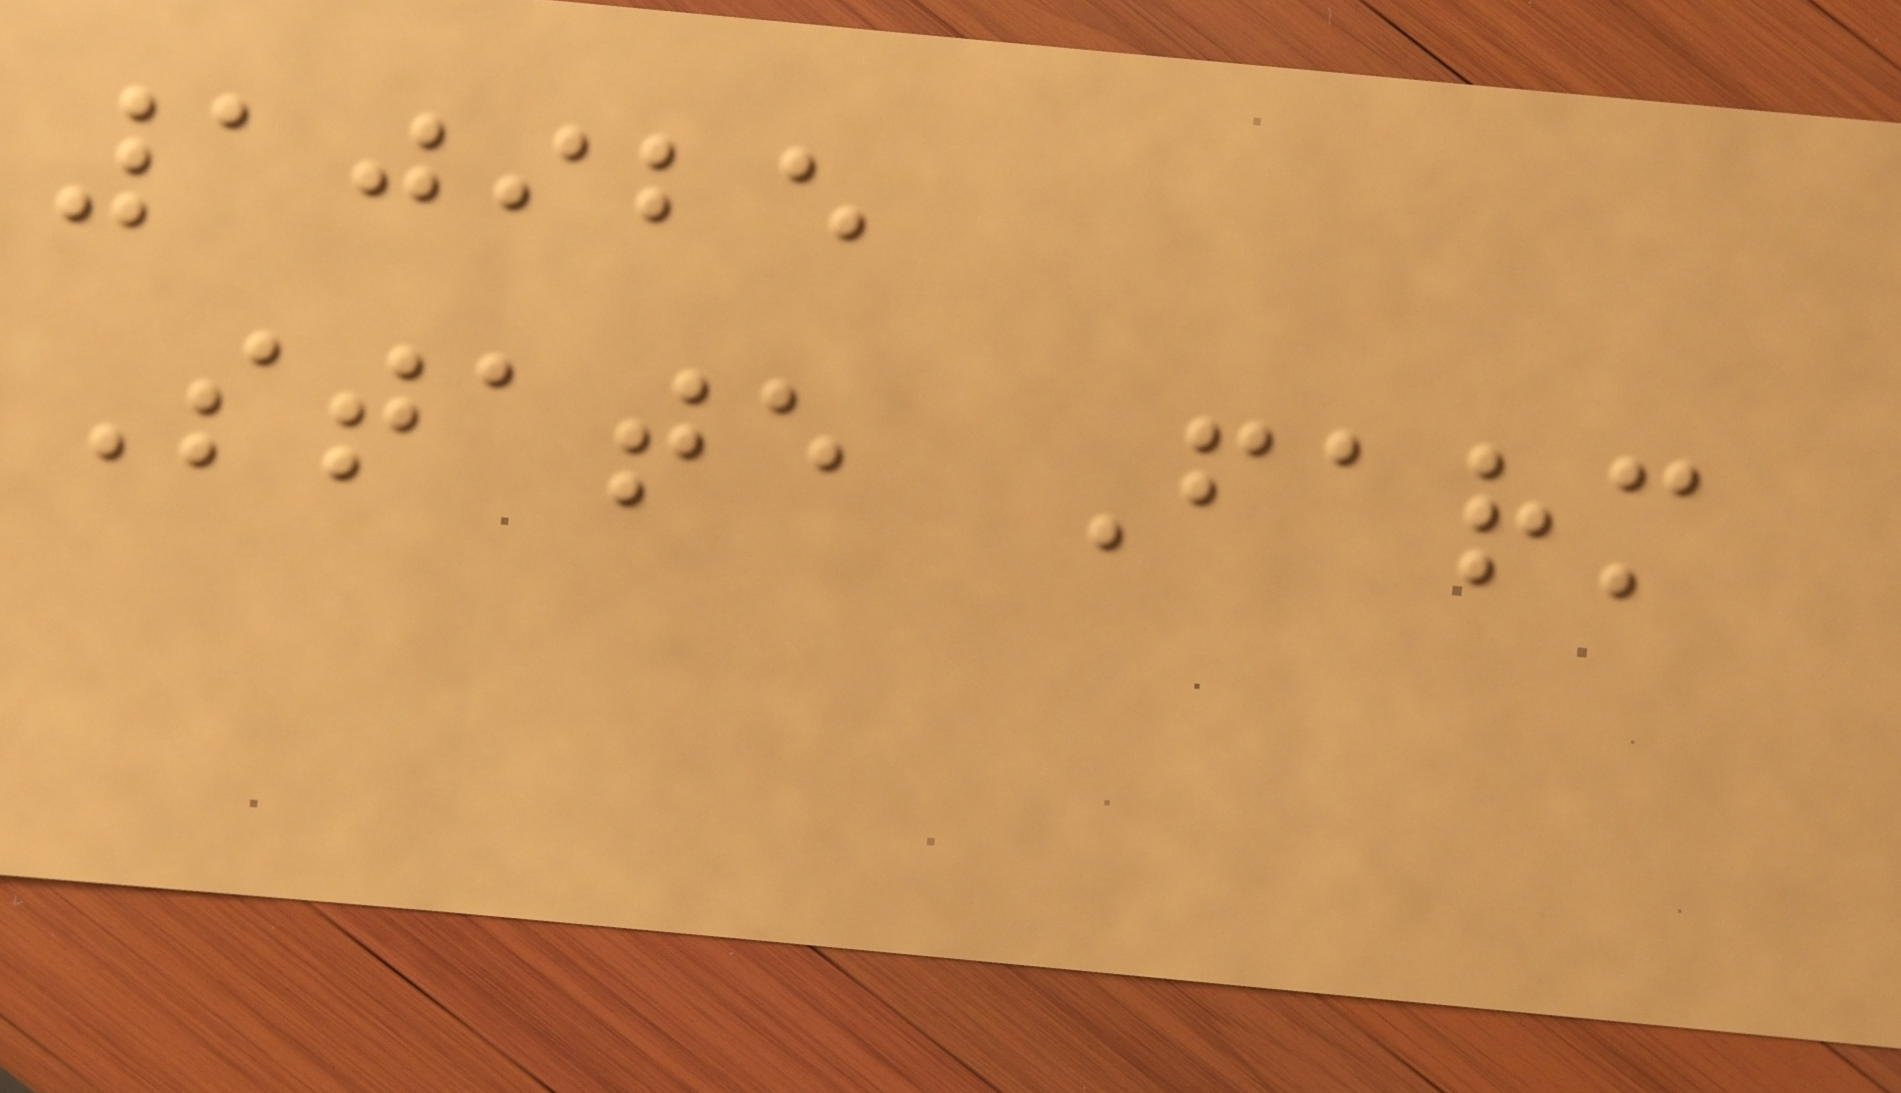10925
State Farm
